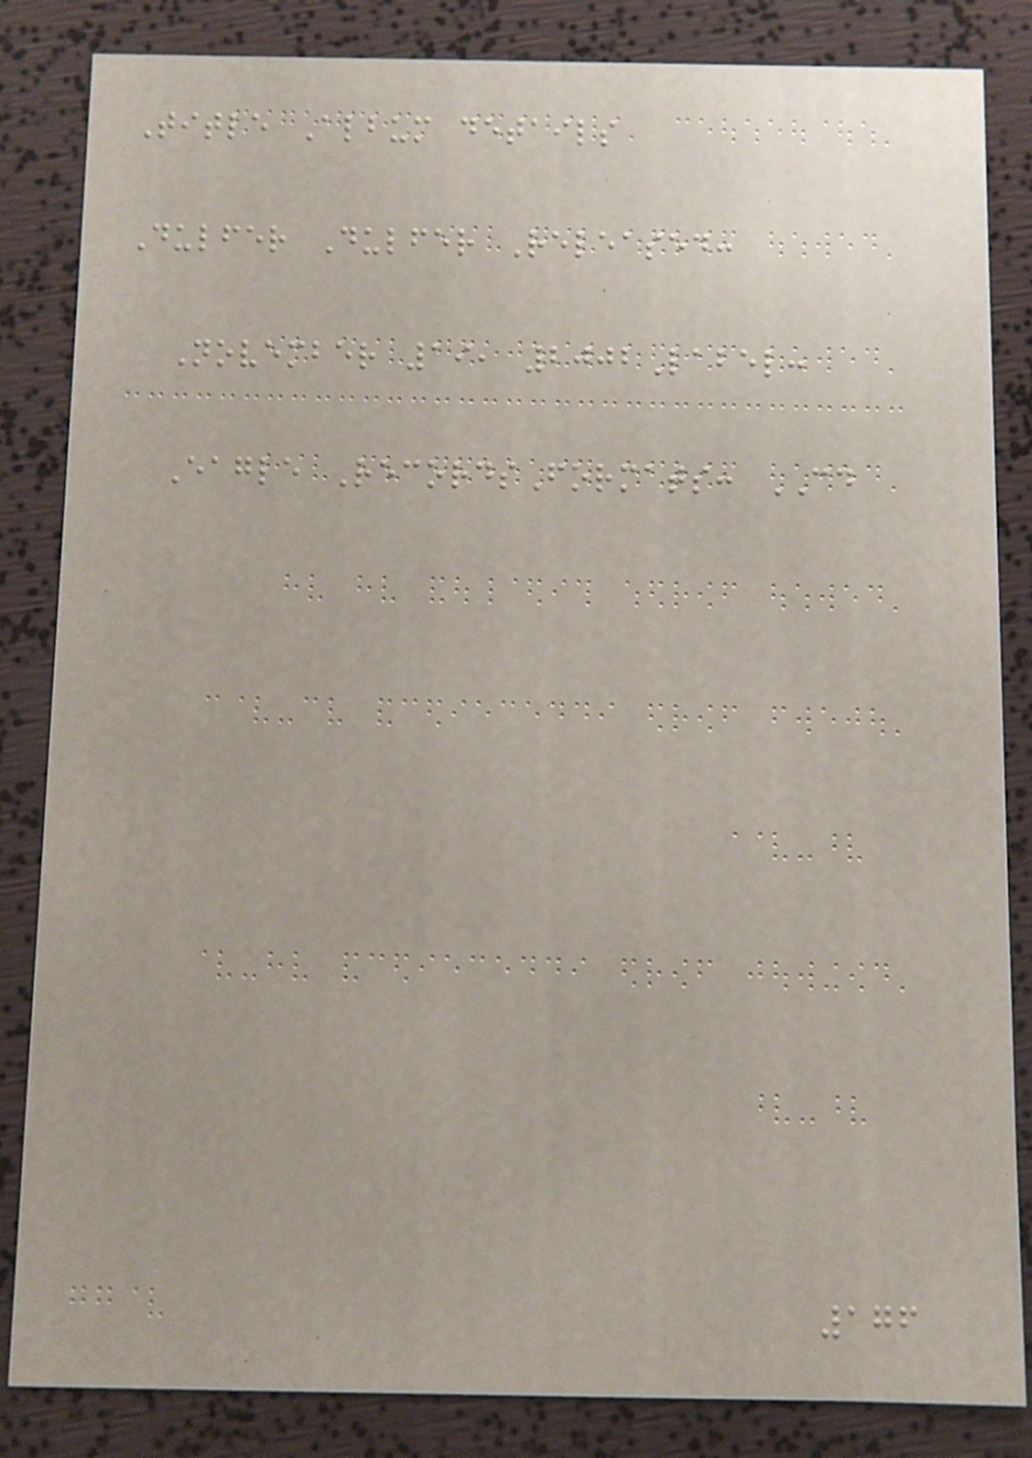Title Album details
Dulfer Dulfer Released:
November 19, 2002Label:
Eagle RecordsFormats: CD
176
